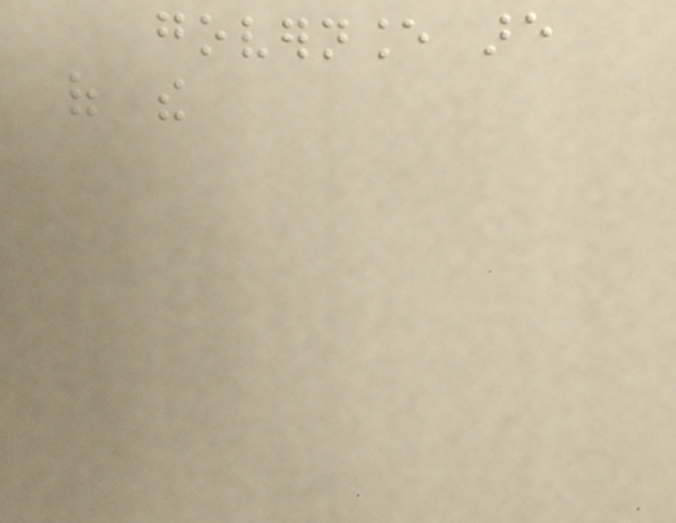governance are
of the
